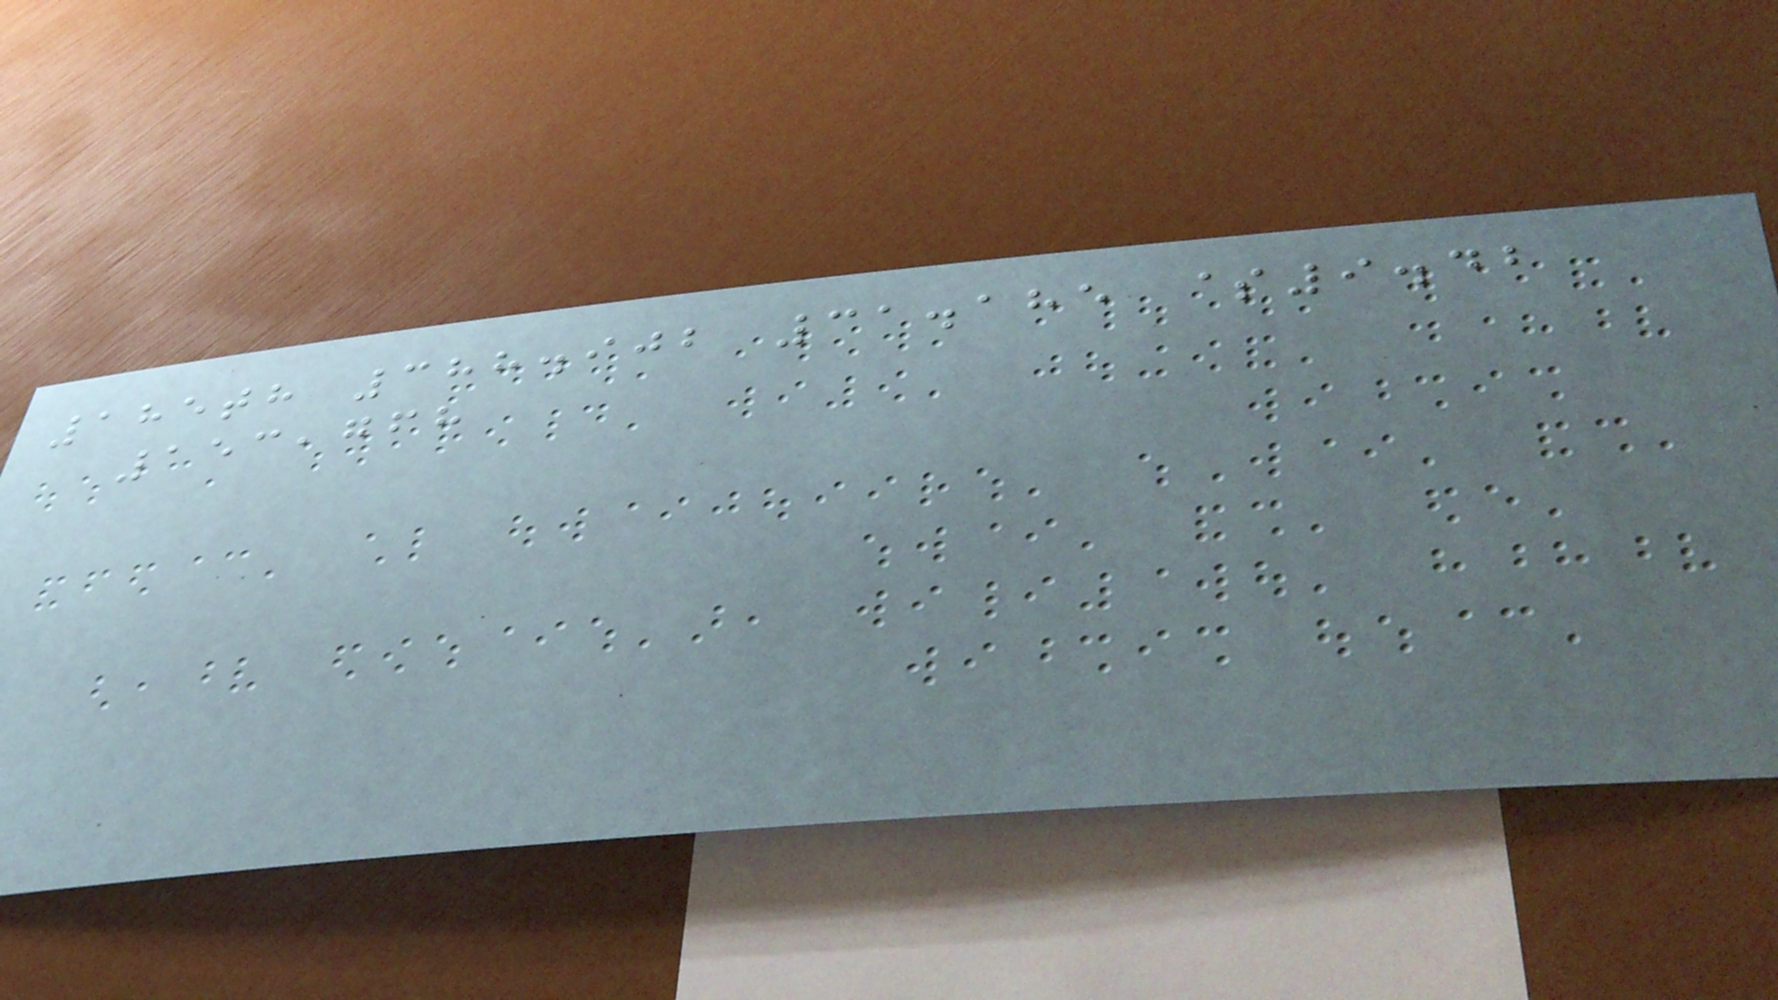185th 388.902 31.185 $9.42
153,768
